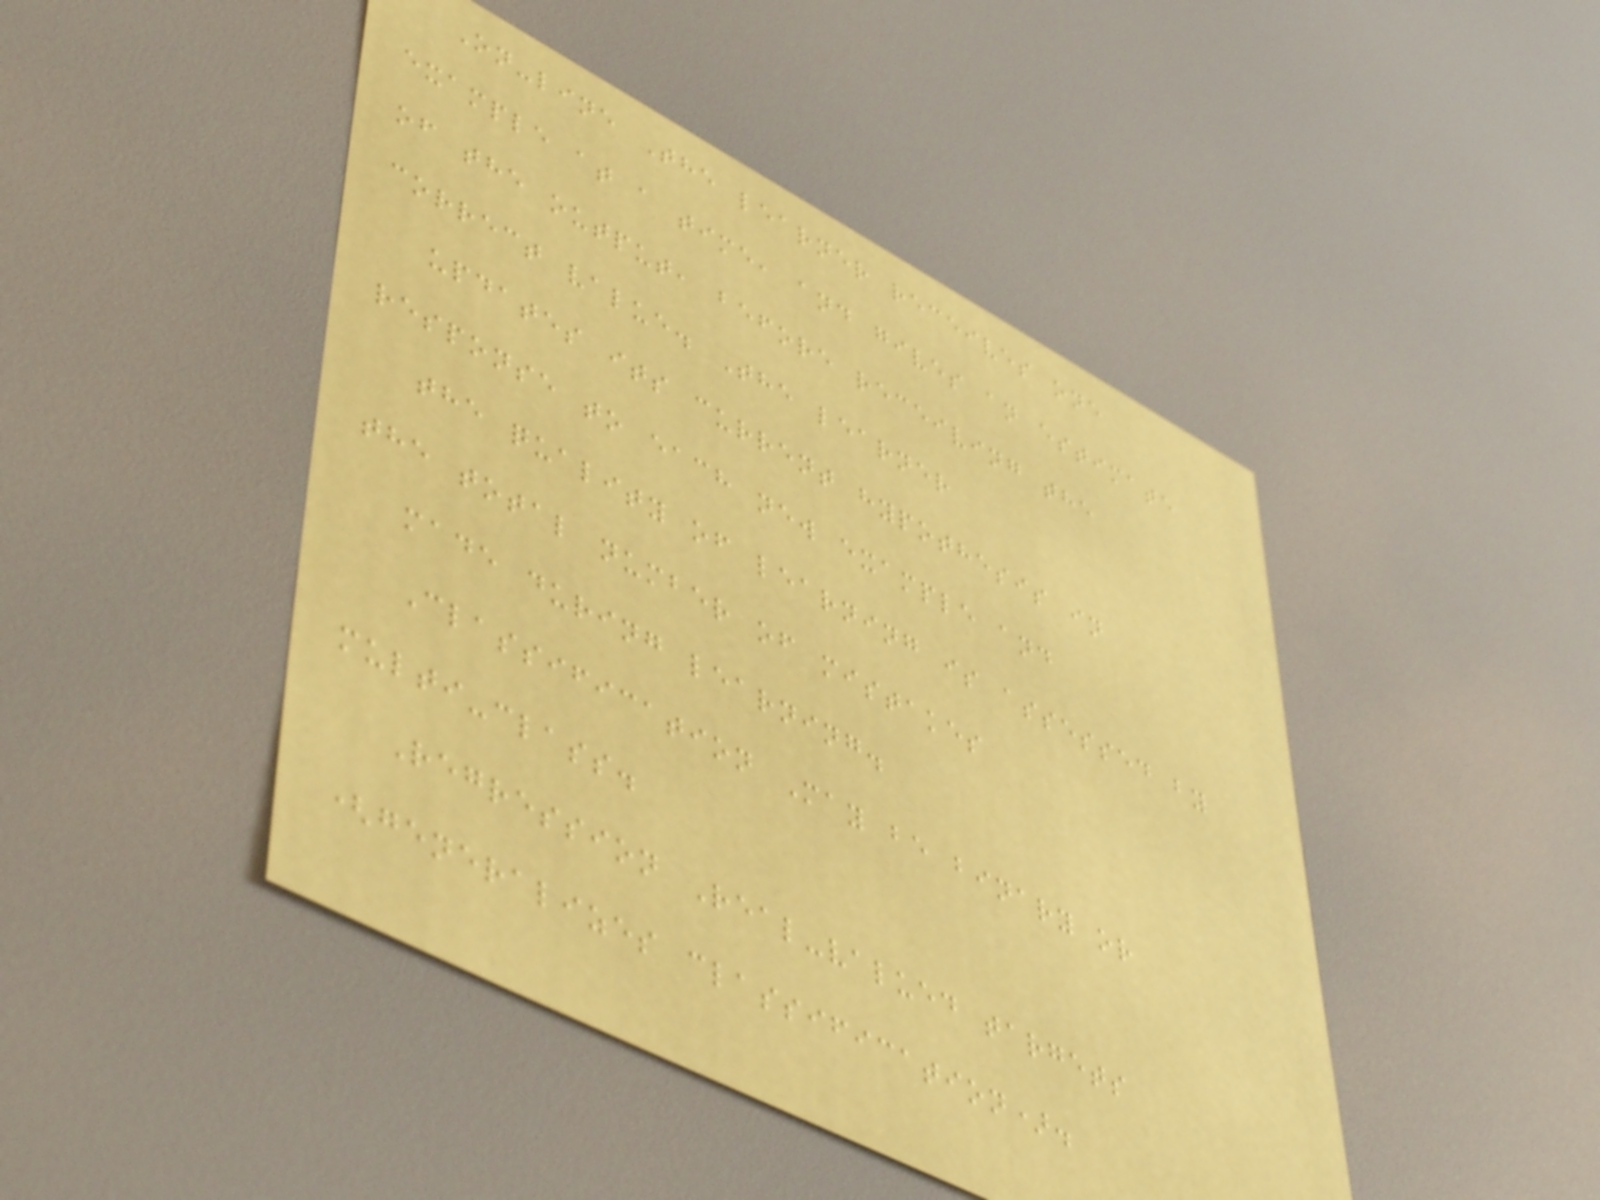On-line The learner receives one
example at a time, and gives an estimate
of the output, before receiving the
correct value. The learner
updates its current hypothesis in
response to each new example and
the quality of learning is assessed by
the total number of mistakes
made during learning.
Classification May be binary or
multi-class.
Regression Real-valued targets
(generalizes classification).
